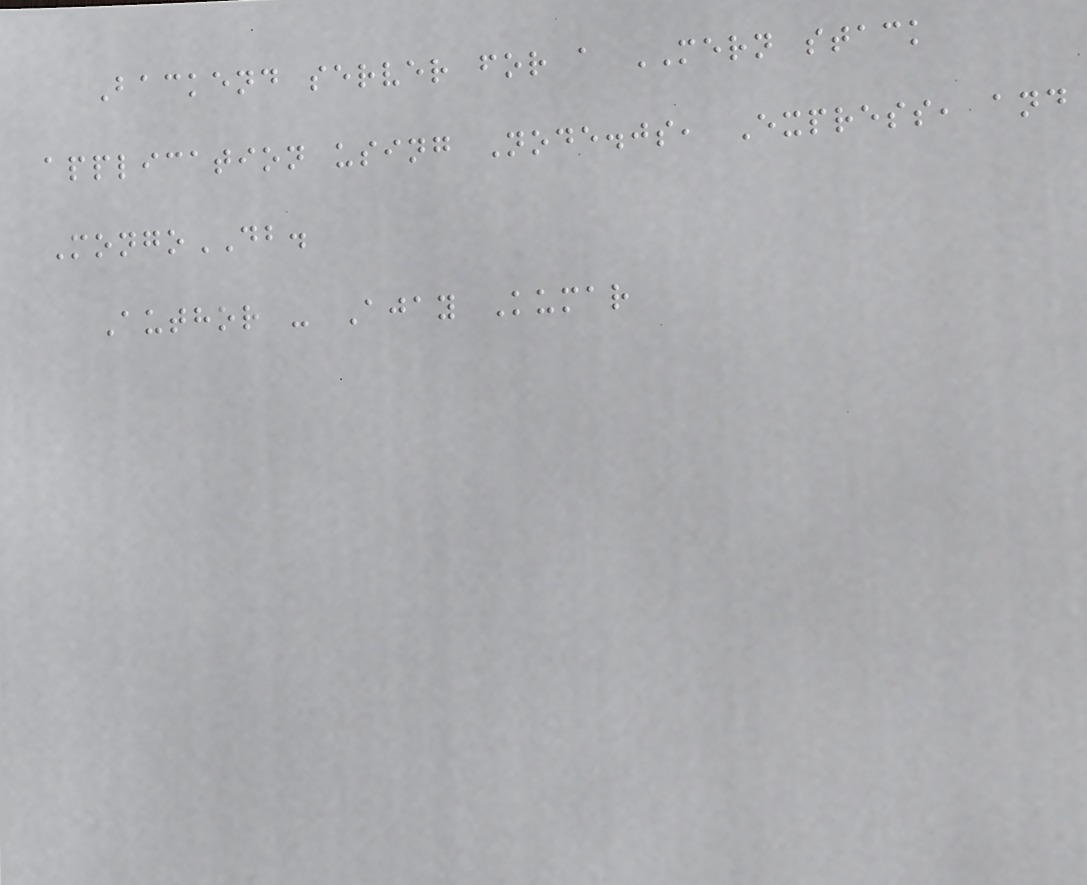Backend server for a MERN stack
application using Node.js, Express, and
MongoDB.
Author - Ajay Kumar
